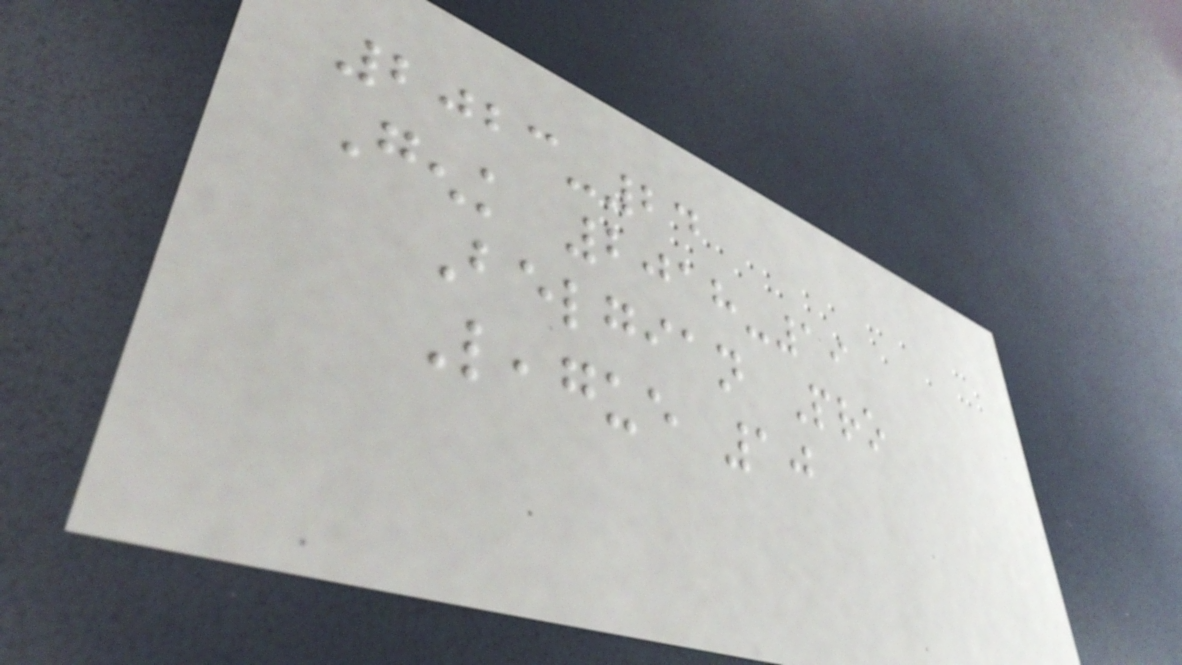2023-24
Genk 2018-19
Belgian Pro
League 10
